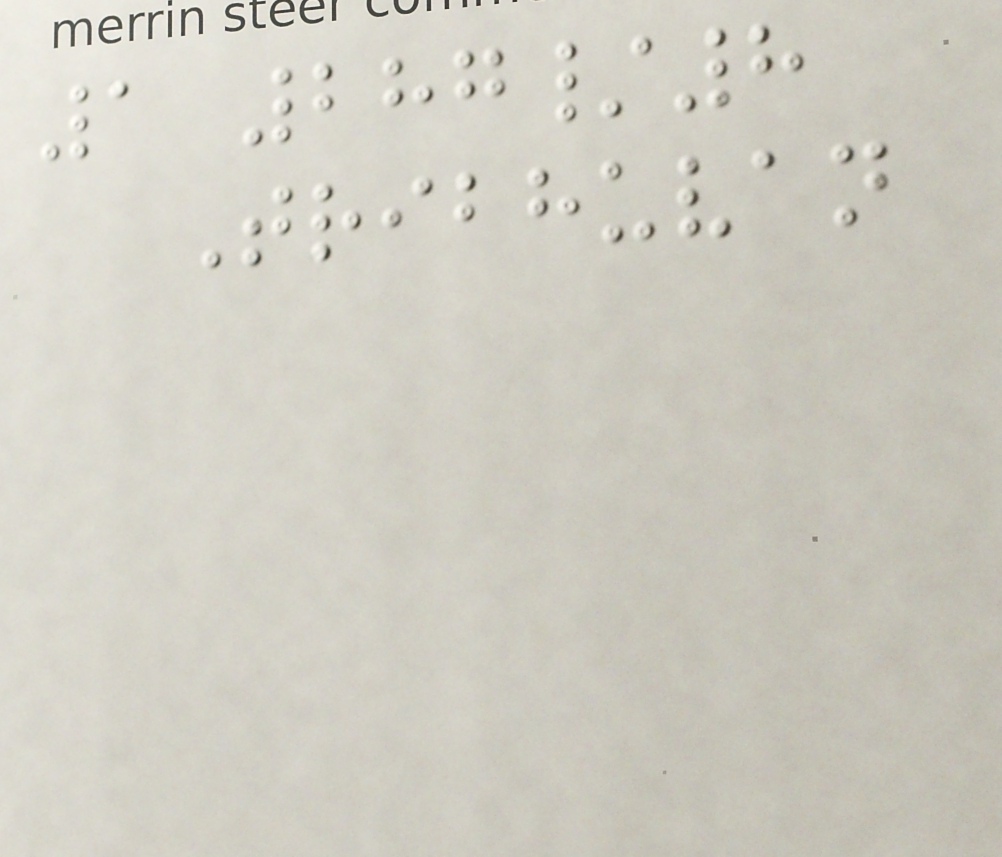1 287/8
Tribhuvan
